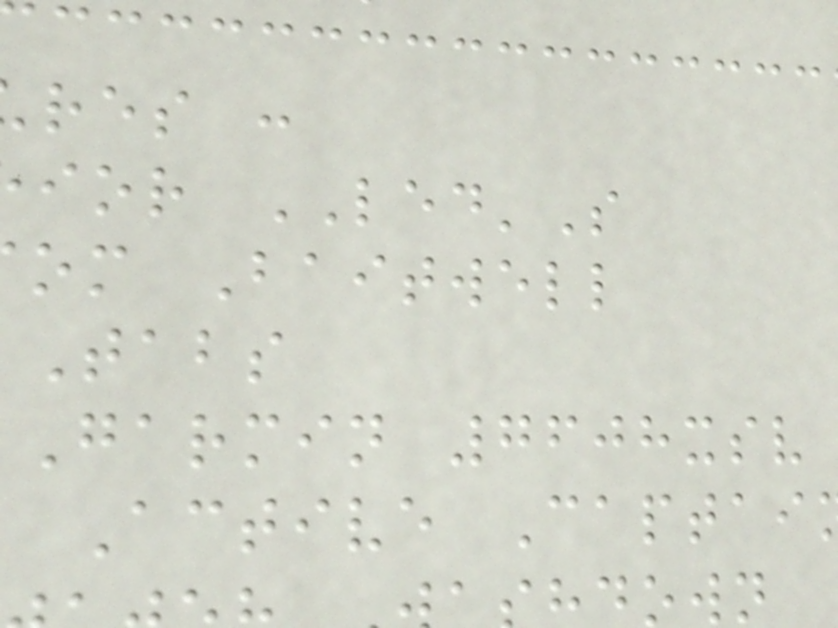res :
ior LED'S
om Baitwell
Tabs
Garmin 7608xsv
Active Captai
